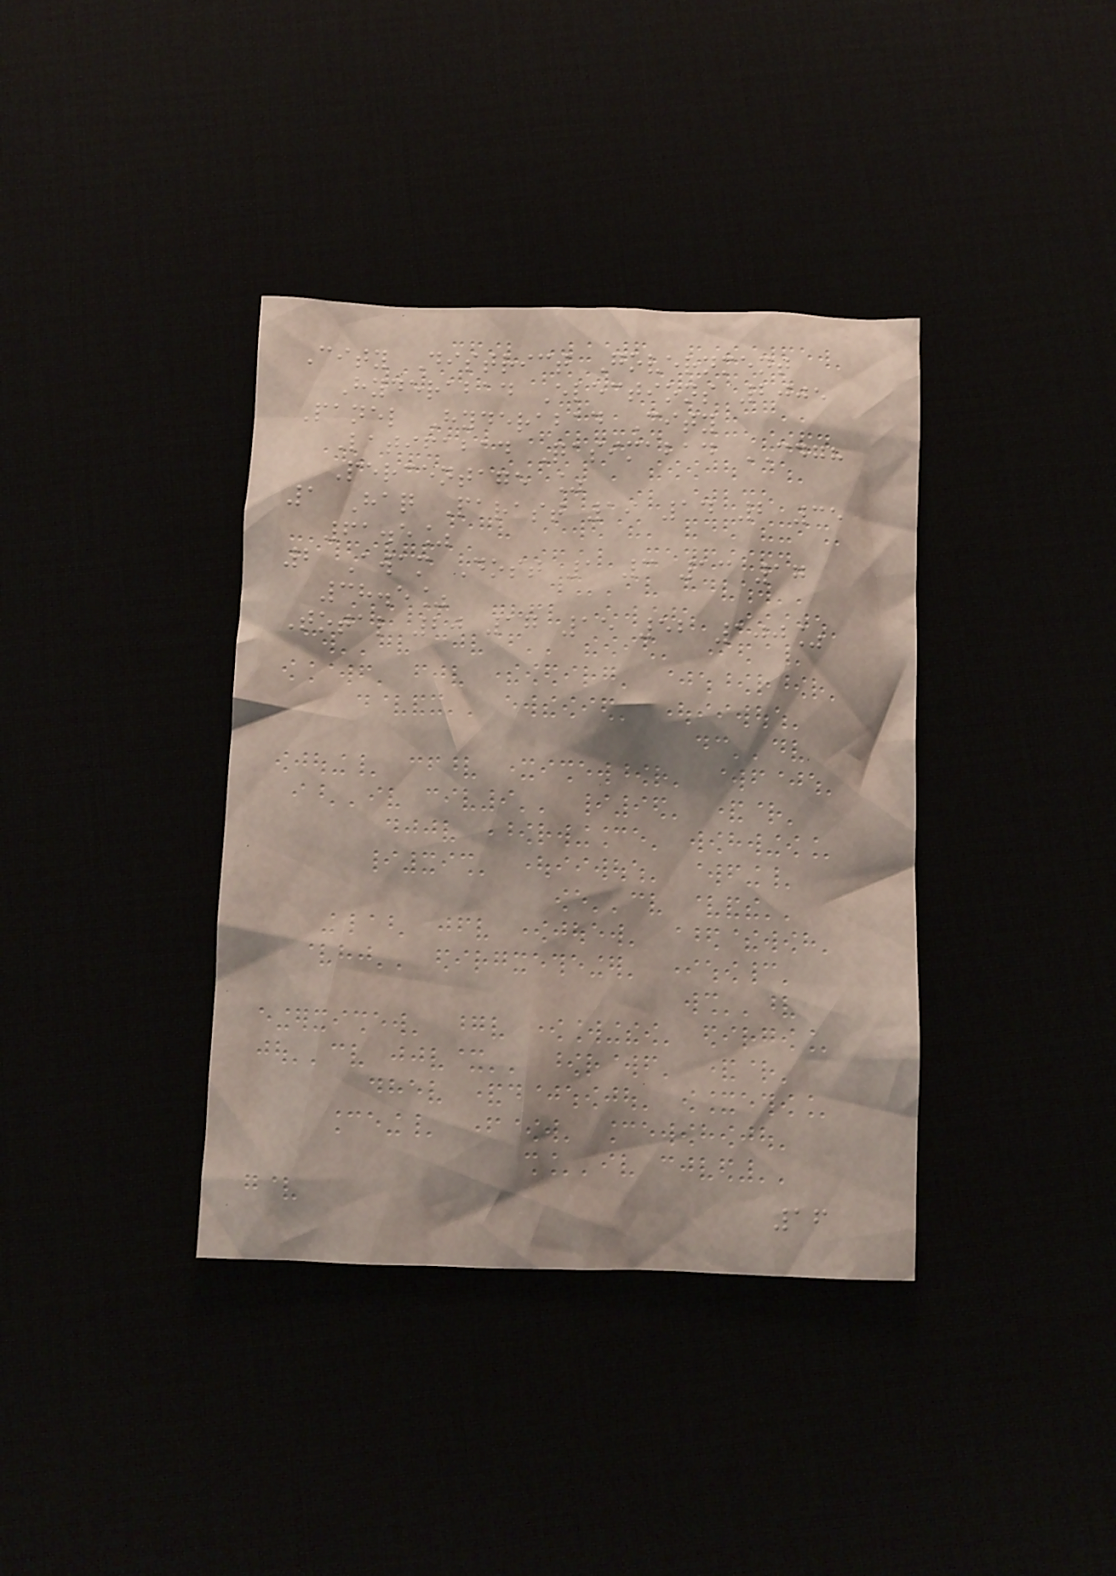City District Government
Hyderabad Elections 2005
Panel Hyderabad City
Latifabad Qasimabad CDGH
Percentage %
1 Haq Parast 19 14 2 35
61.5%
2 Awam Dost 1 3 13 17
38.5%
Total 20 17 15 52 100%
16
